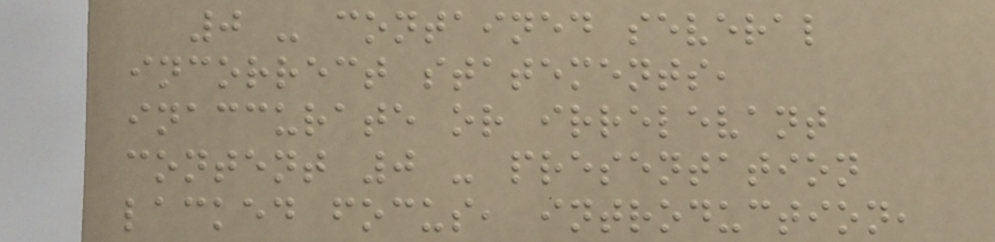0 - contained several
incorrect statements,
inaccurate or irrelevant
content 0 - presentation
lacked focus, introduction,
